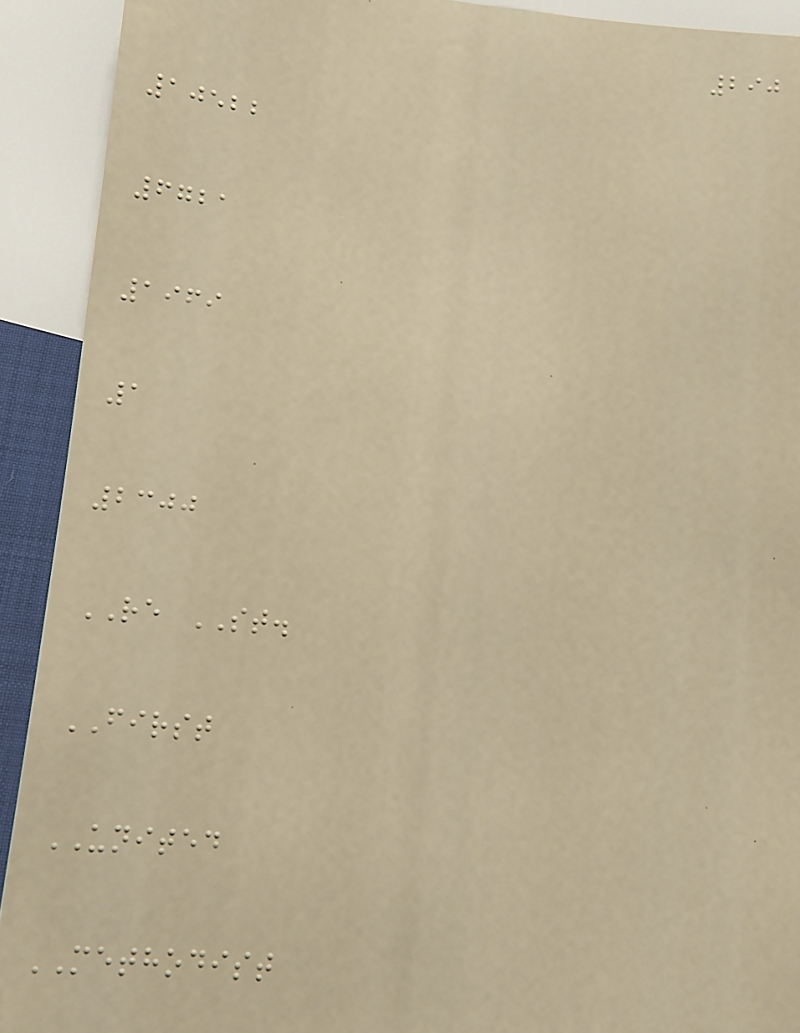290
10522
6721
1969
1
2300
RE ST.
FIRST
UNITED
METHODIST
